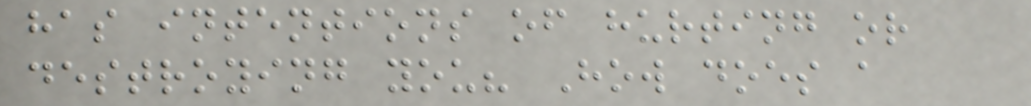has intentions of hurting or
destroying you? How does a
